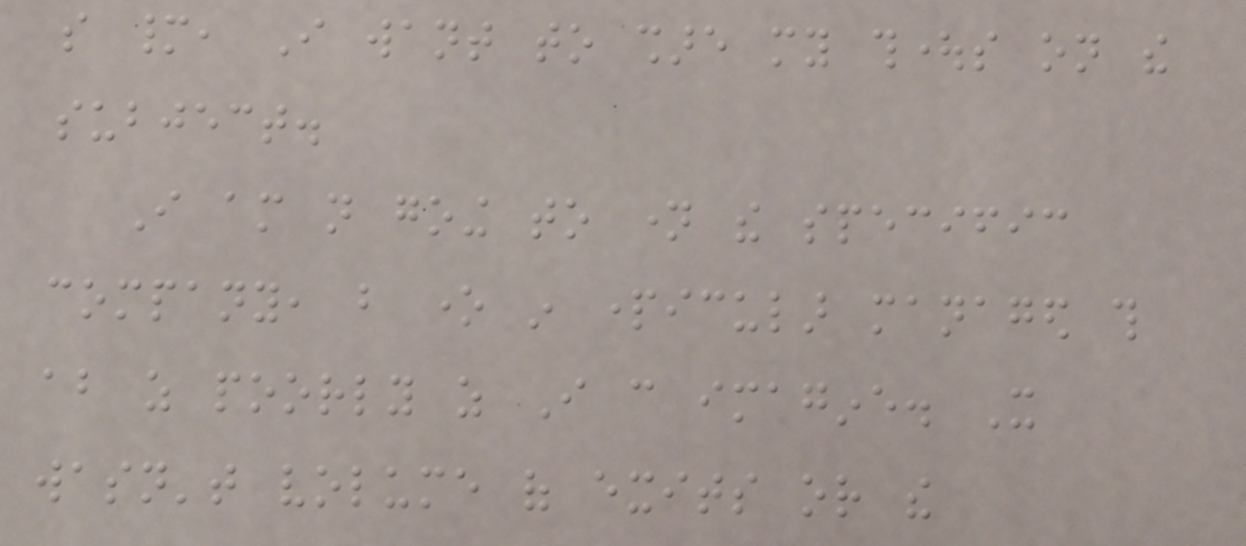so many, I want to share my thoughts on the
subject.
I am not going to name the specific
company, but one in particular managed this
about as poorly as I can imagine. It
wasn't volume of exits or the
